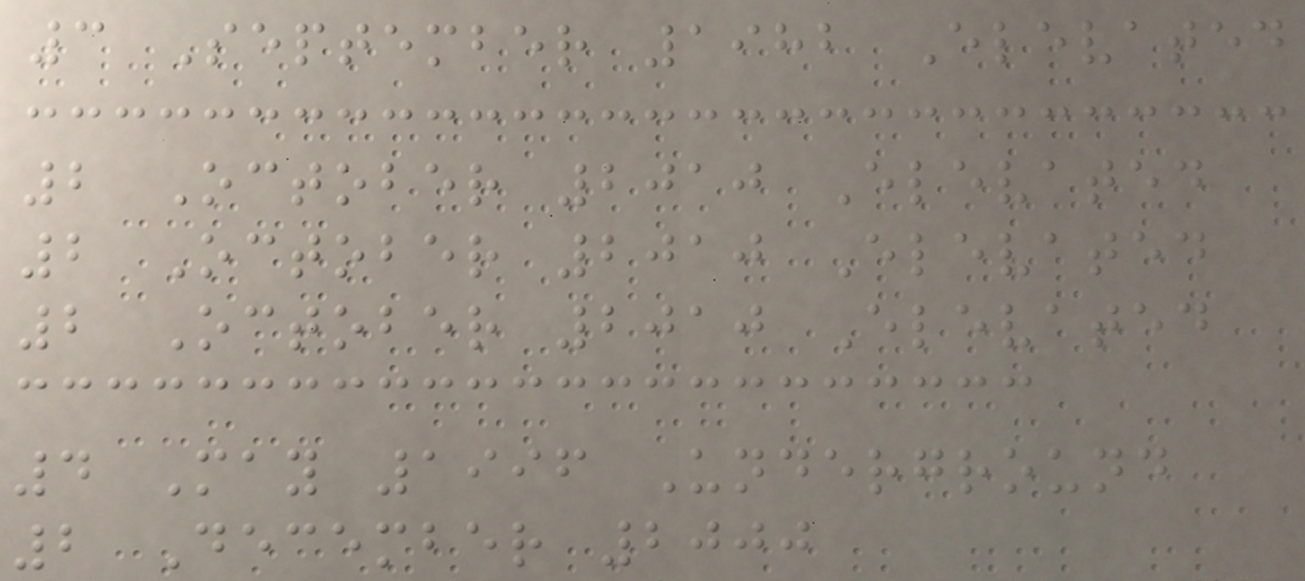3 September 1982 Elevated
2 October 2010 Elevated
2 October 2010 Elevated
2 October 2010 Elevated
4 May 1996 Underground
2 December 2000
